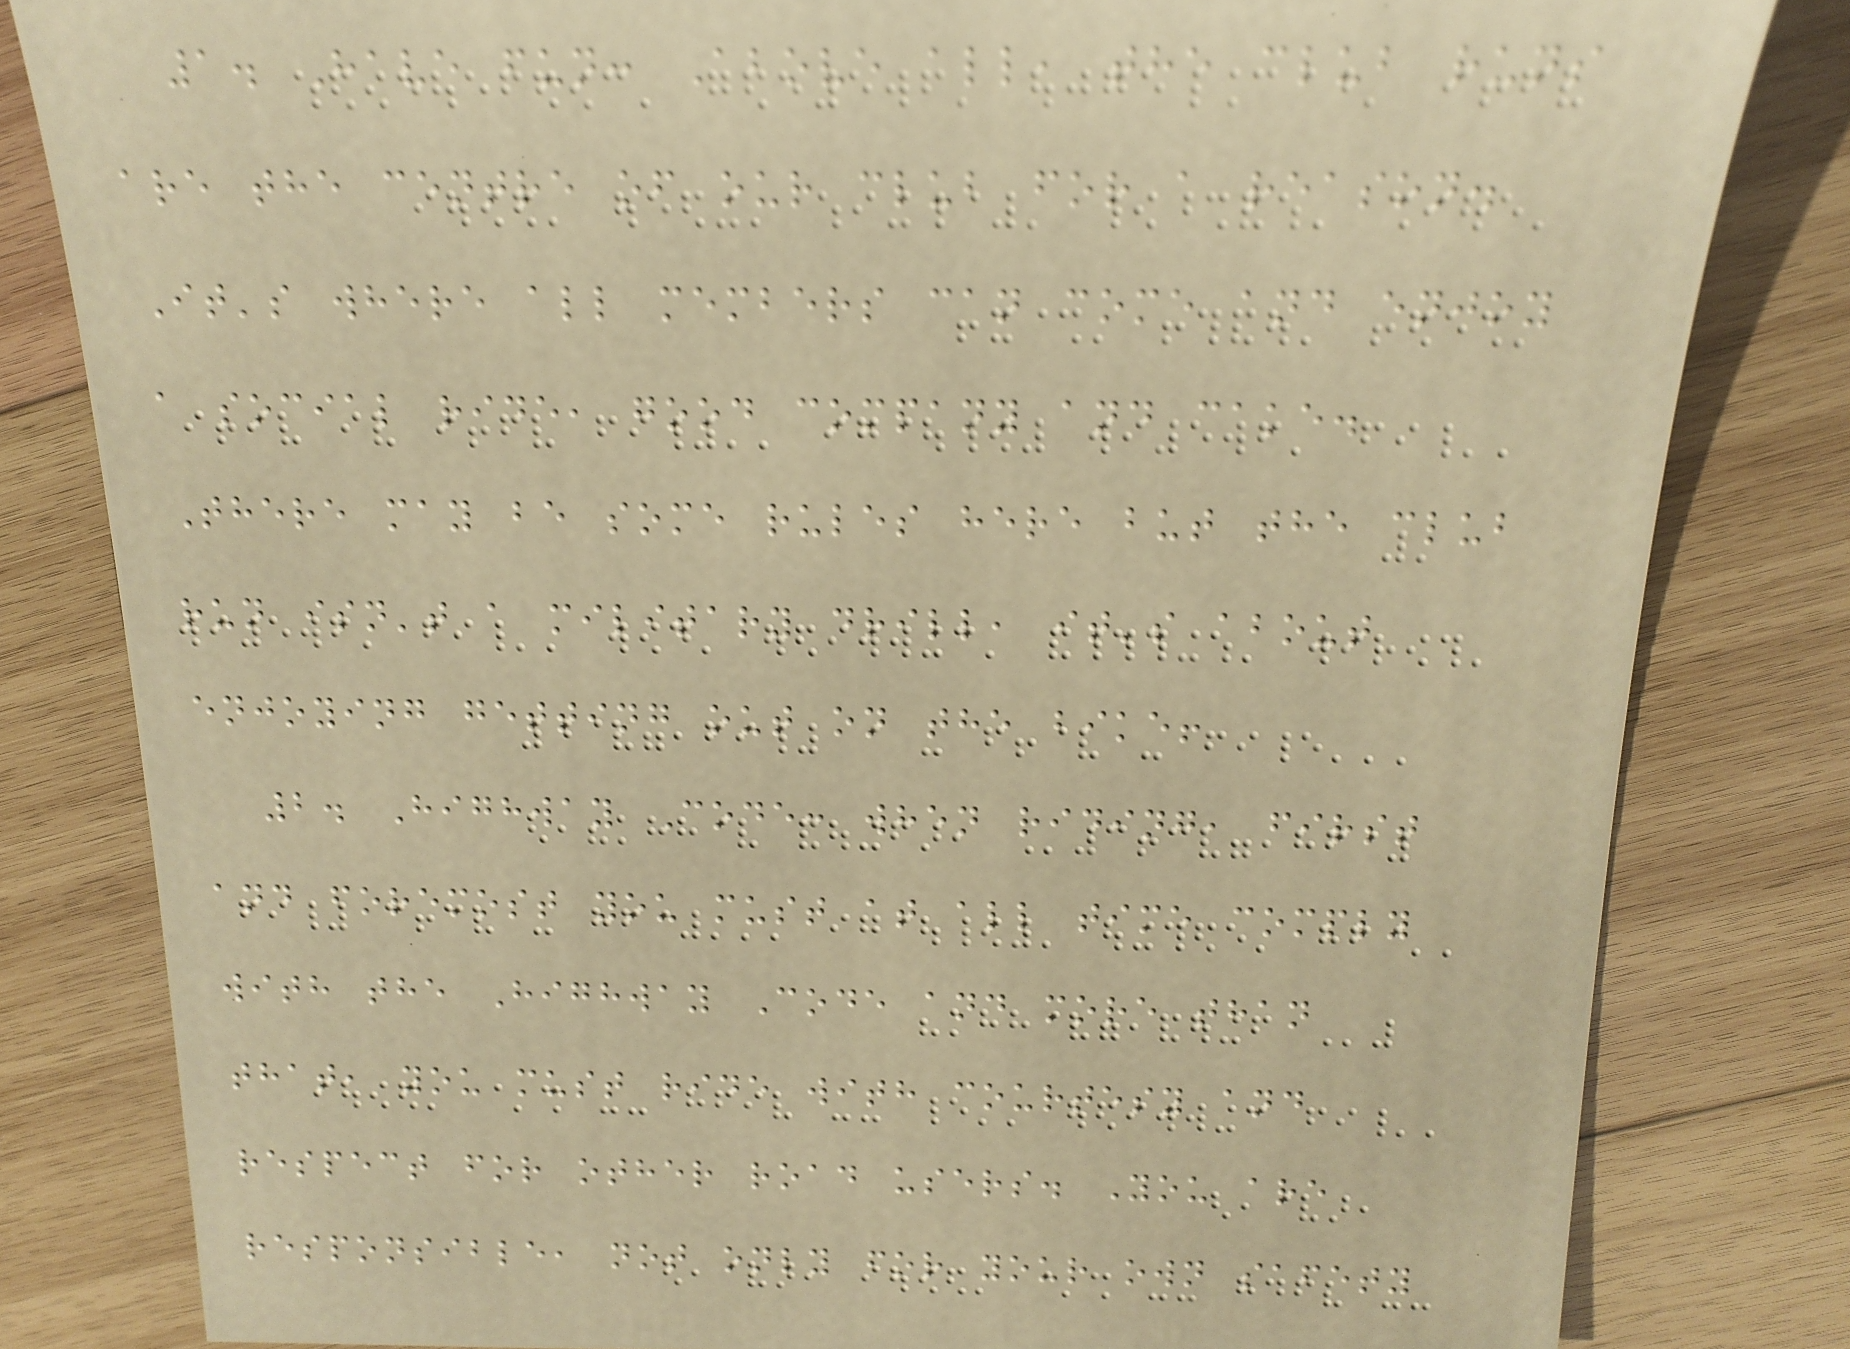1. Have fun: Above all, the club runs
are the centre of our club for a reason.
It's where all members can come and enjoy
a social ride, good company and cake.
There may be some rules here but the club
run isn't a military drill, it's about
enjoying getting out on the bike!
2. Highway Code: when riding, first
and foremost you must at all time comply
with the Highway Code and more than
that, you must ride with courtesy and
respect for other road users. You are
responsible, not only for your own safety
